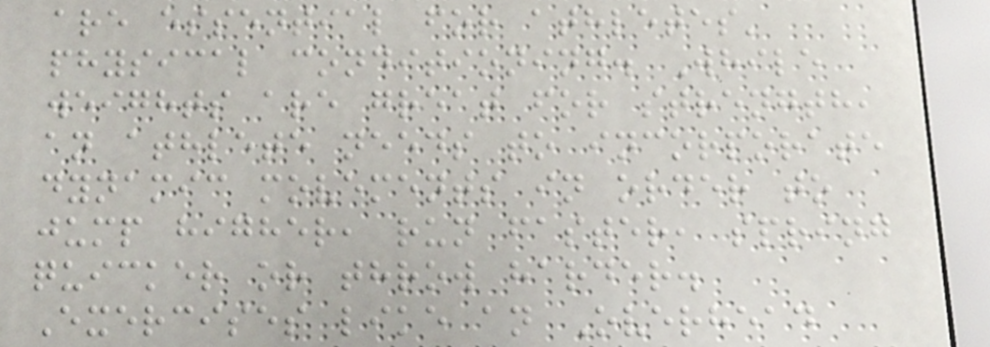are essential for athletes'
physical conditioning. While
weights are great for strength,
an athlete needs to incorporate
dynamic movements in order to
jump higher, run faster, spring
quicker or throw harder.
Exercises like an Overhead
